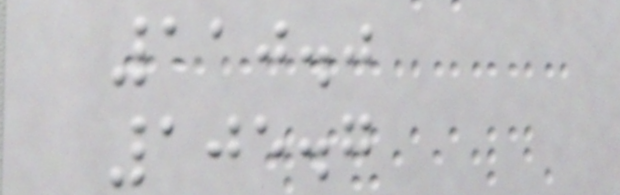110.0
105.7
